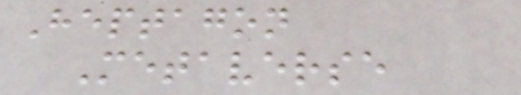Heptagon
Metaverse
